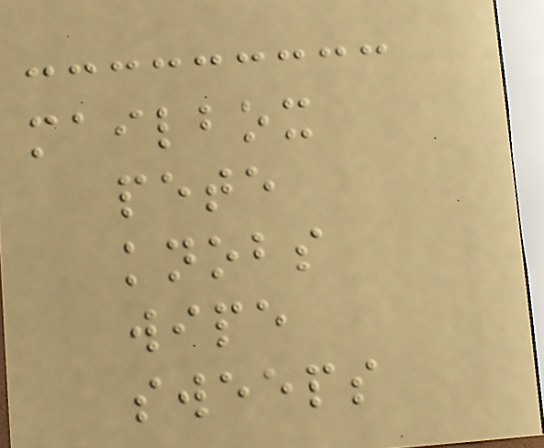mailbox
pete
knobs
wipe
sweeps
